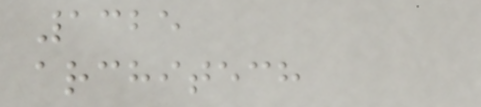1325
architech
